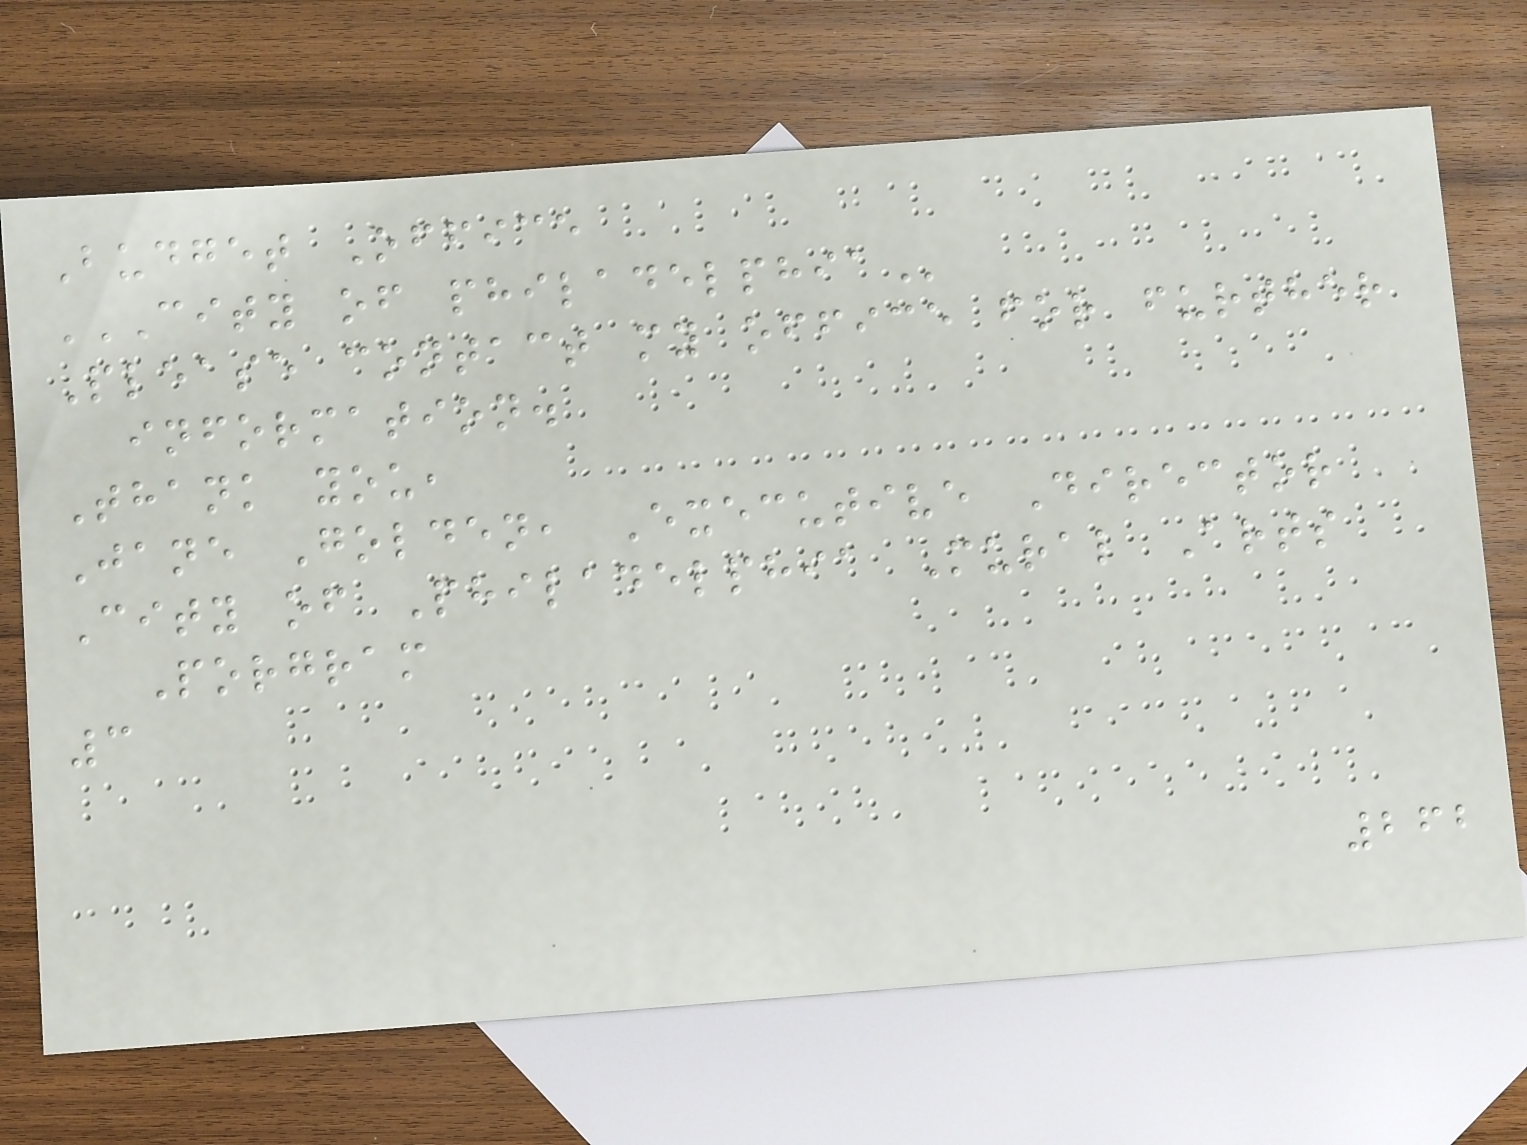Budget Office
CITY OF PHILADELPHIA
Please contact my office for further
information.
Thank you,
Jane Golden, Executive Director
City of Philadelphia Mural Arts
Porgram
3
262
